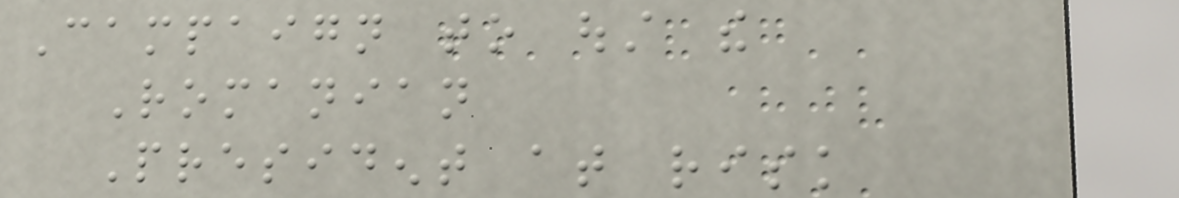Campaign to oust the
Romanian
President at risk
